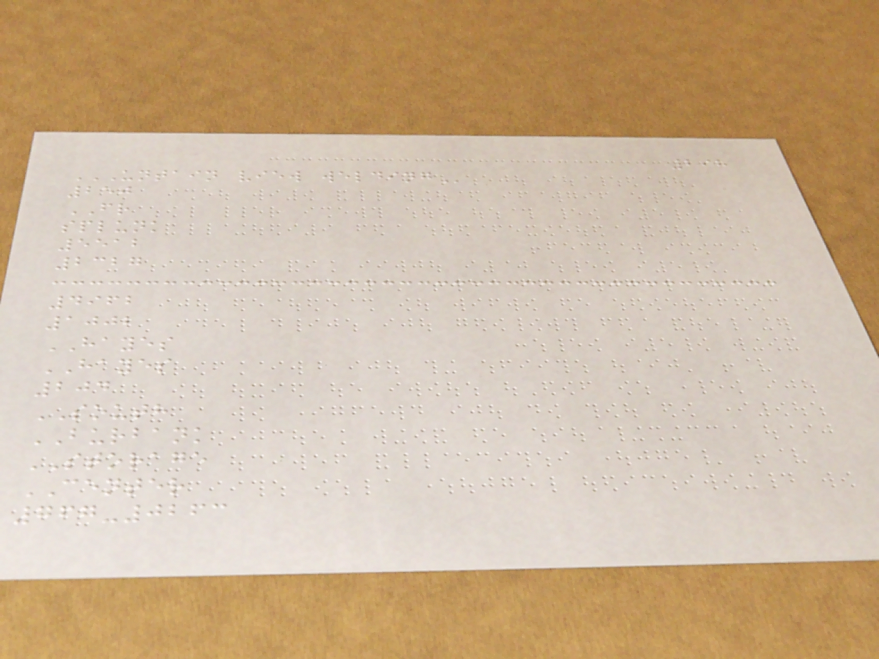298
UNTAIN VIEW WELDING
250
FR
splunk
5512
2327
4962
1002
HAYES
HAYES
204
SOUTH
BURBANK
STORAGE
CENTER
767-0263
